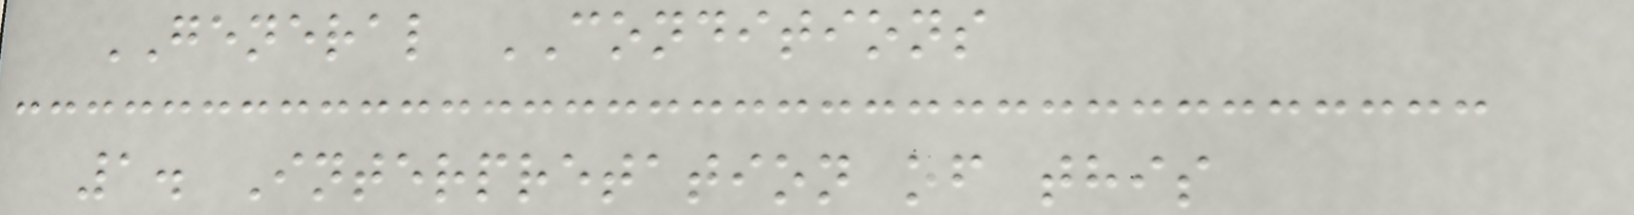GENERAL CONDITIONS
1. Interpretation of this
